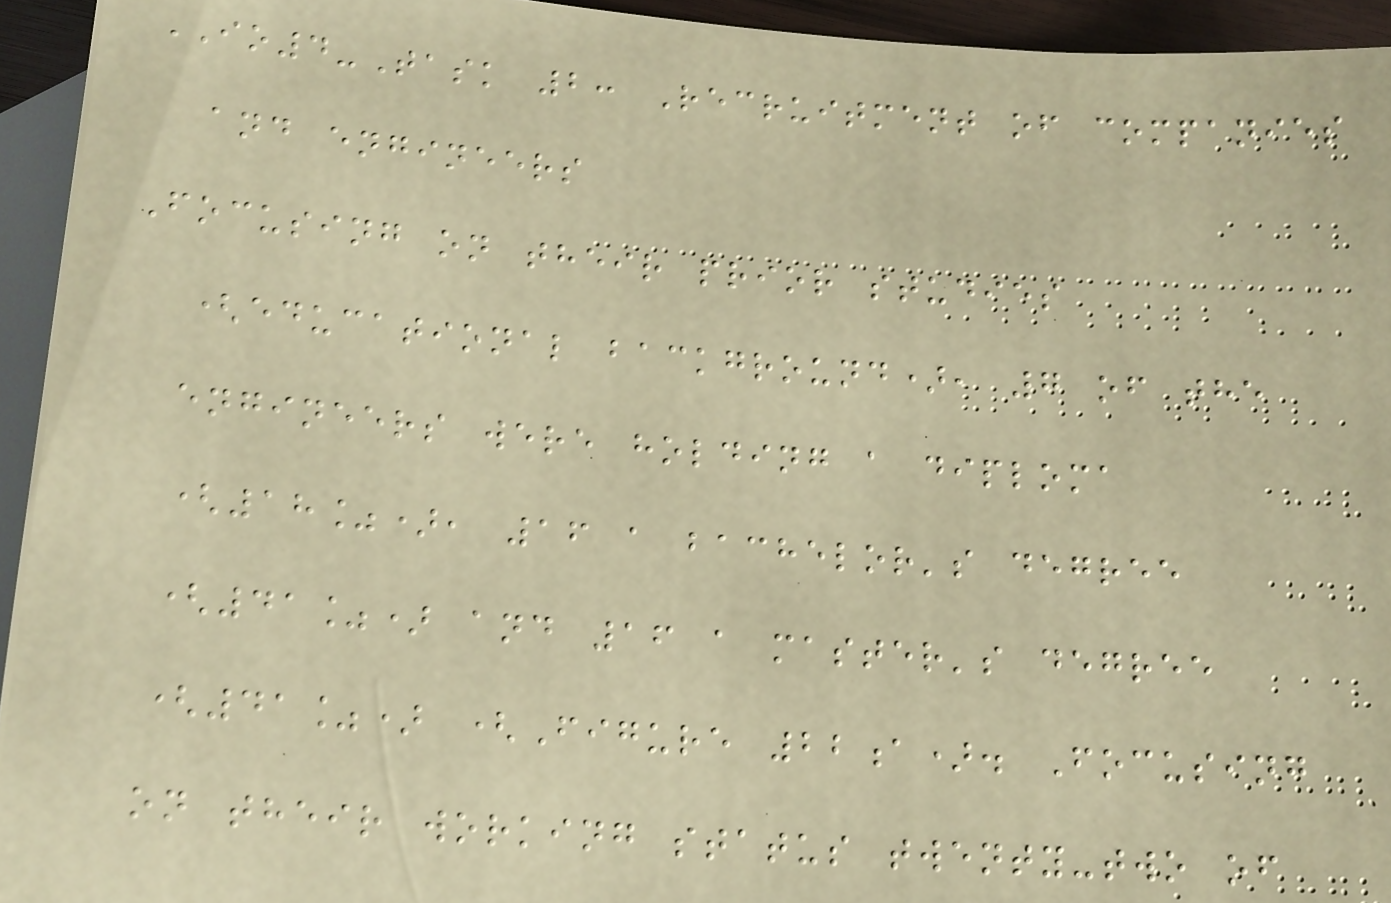IO4-Task 2: Recruitment of companies
and engineers
Focusing on their prior studies
(educational background), 7 of the
engineers were holding a diploma
(18%), 16 a bachelor's degree
(41%) and 16 a master's degree
(41%) (Figure 22a). Focusing
on their working status twenty-two of
